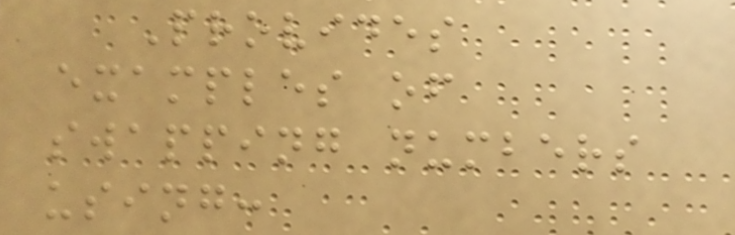Provides
examples of
swapping numbers
using:
